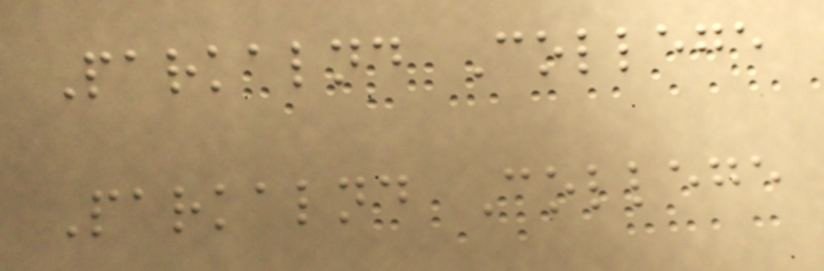Parkalnd College
Parkalnd College
